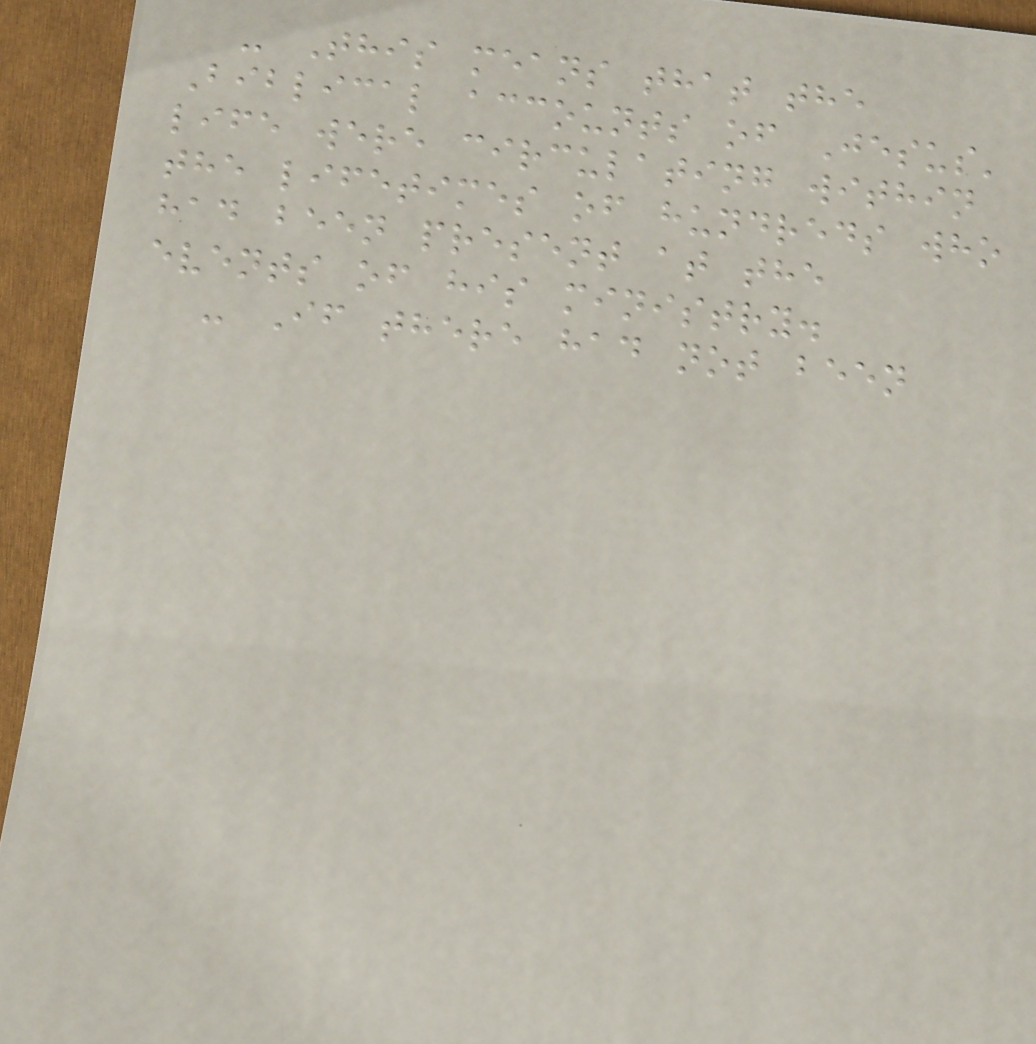- This means that the
Biblical accounts of Jesus'
life were circulating within
the lifetimes of hundreds who
had been present at the
events of his ministry.
- If there had not been
